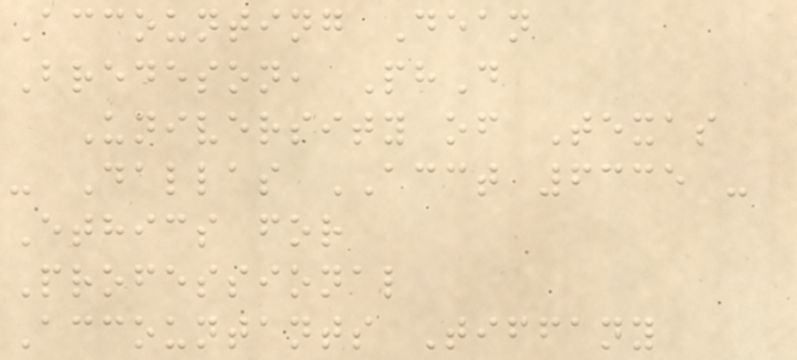Accounting Dean
Bredeson, PhD
University of Texas
- Dallas ACCT 6335 -
Ethics for
Professional
Accountants Tiffany
